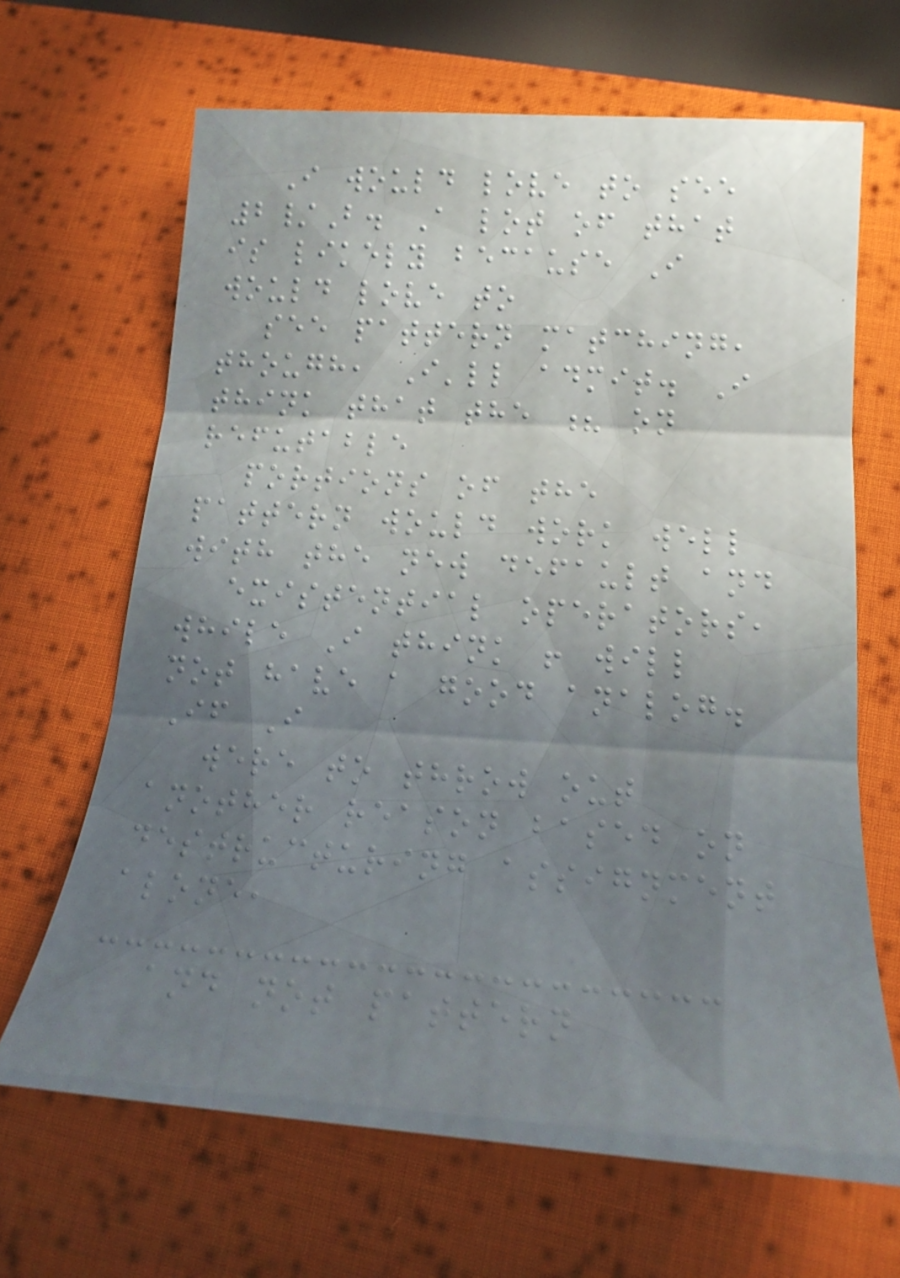I would love to see
2/B. A lot of that
is likely because I
would love to
see pattern matching,
though, I'll admit. I
think that the ? on
refutable
portions of the
pattern would work well
with the new default and
existential operators,
while I think ! will
not have a good analog.
If I
were to throw out
another reason based on
destructuring assignment
alone,
and not pattern
